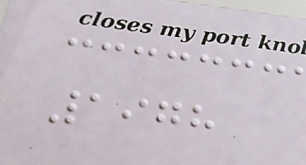1978
